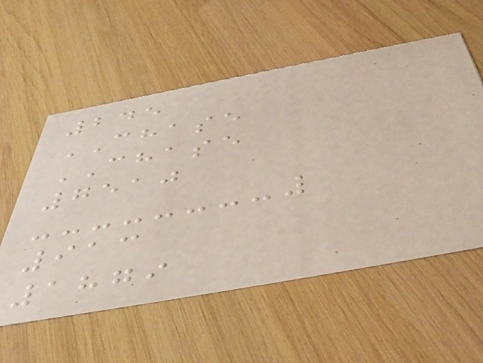245
CHASE
CHASE
7510
913
1879
